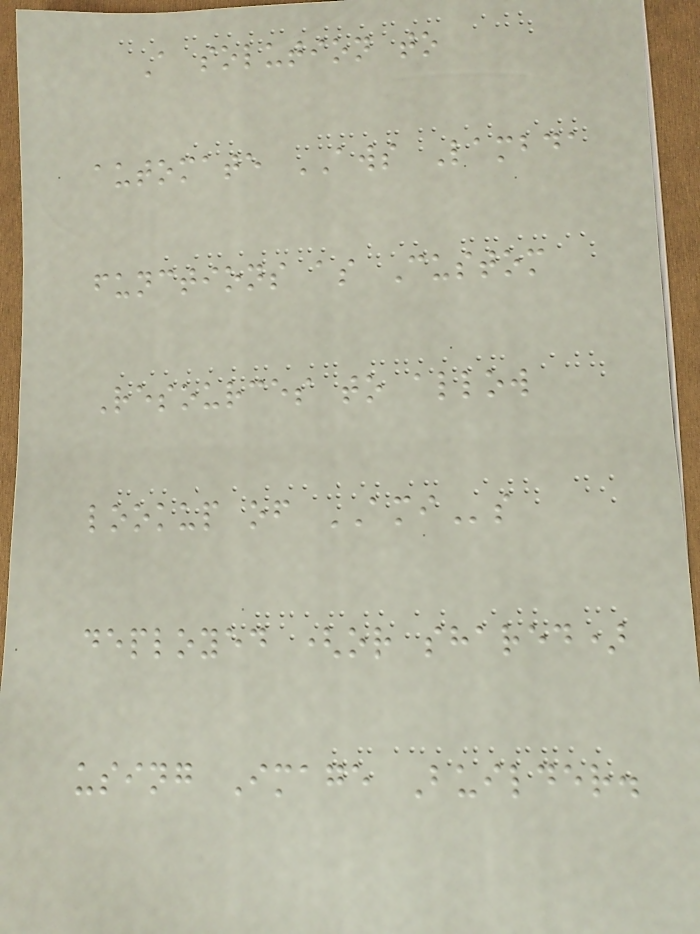A solution to
automate AWS Lambda
functions as Custom
Resources to allow
lookup of AMIs
deployed (or shared)
using Image Builder.
